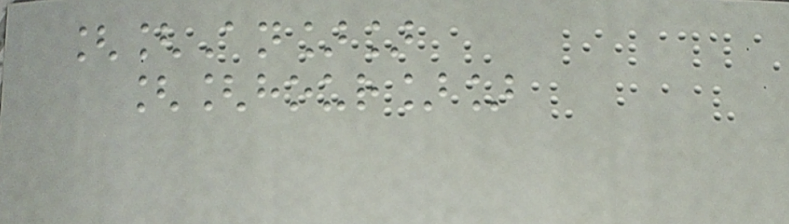[[An]]
[[hour]]
